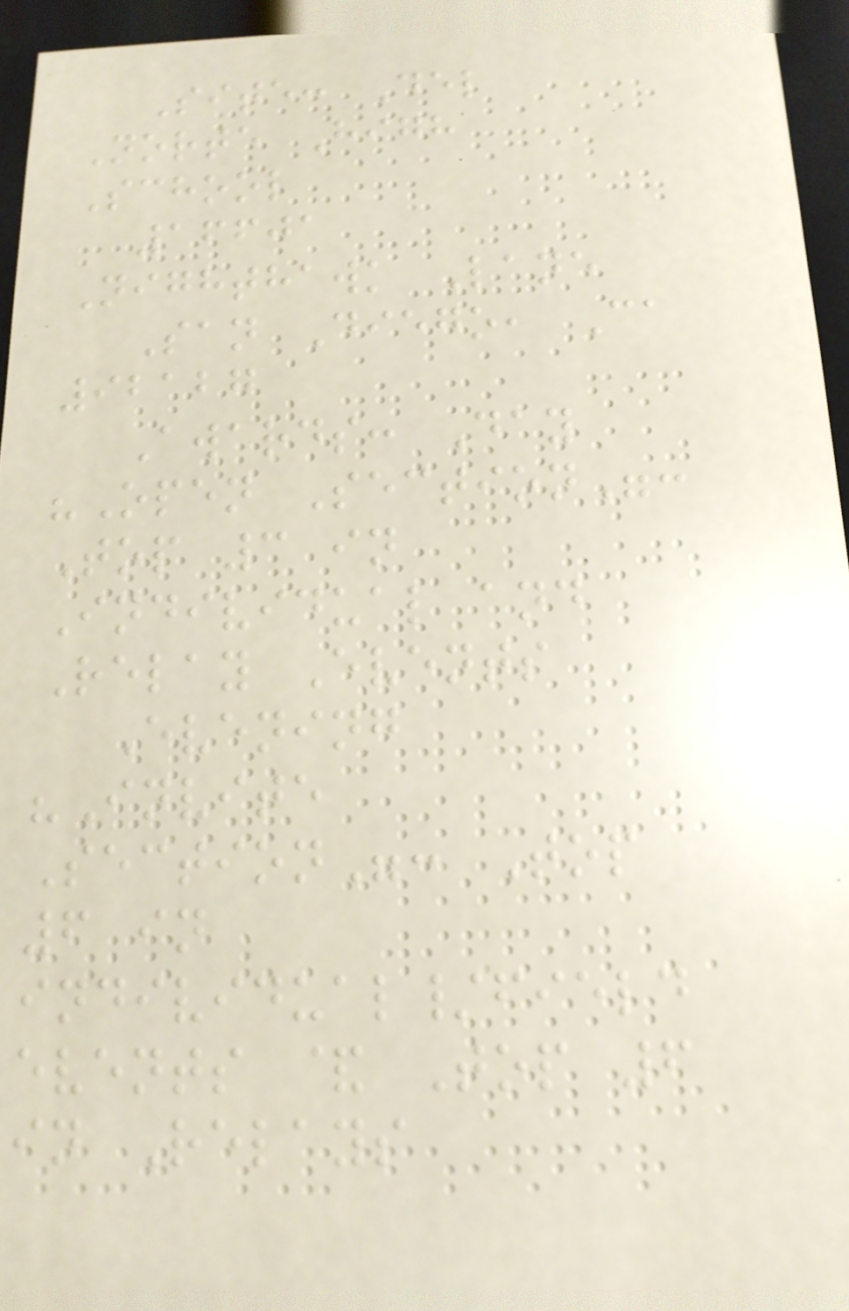Site: Del
Norte High
School
16601
Nighthawk Lane
San Diego, Ca
92127
Awards: Day
"Open Section":
Top 3 in
Individual and
Relay Events
Evening
"Invite
Section": Top
6 in
individual/field
events & Top 6
in Relays
